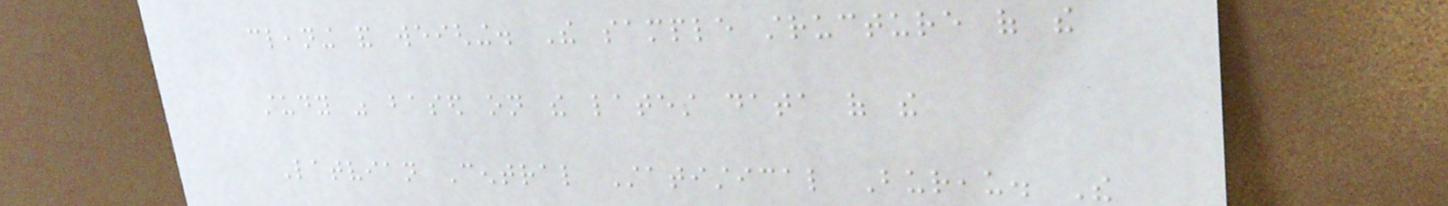cleaning and weighing. The sample structure of the
study was based on the latest data of the
Latvian Central Statistical Bureau. The
